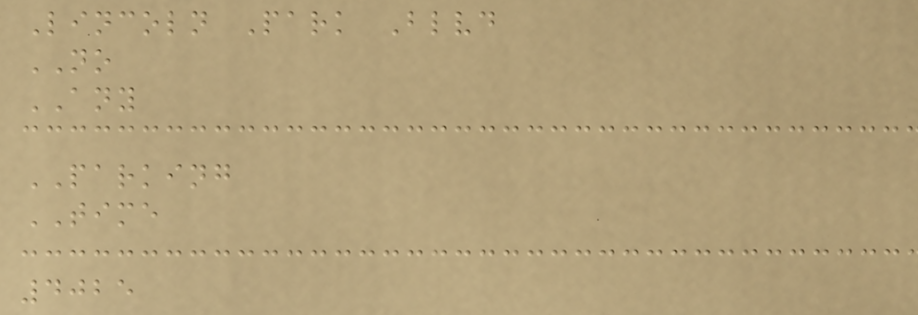Lincoln Park Blvd
NO
ANY
PARKING
TIME
4025
